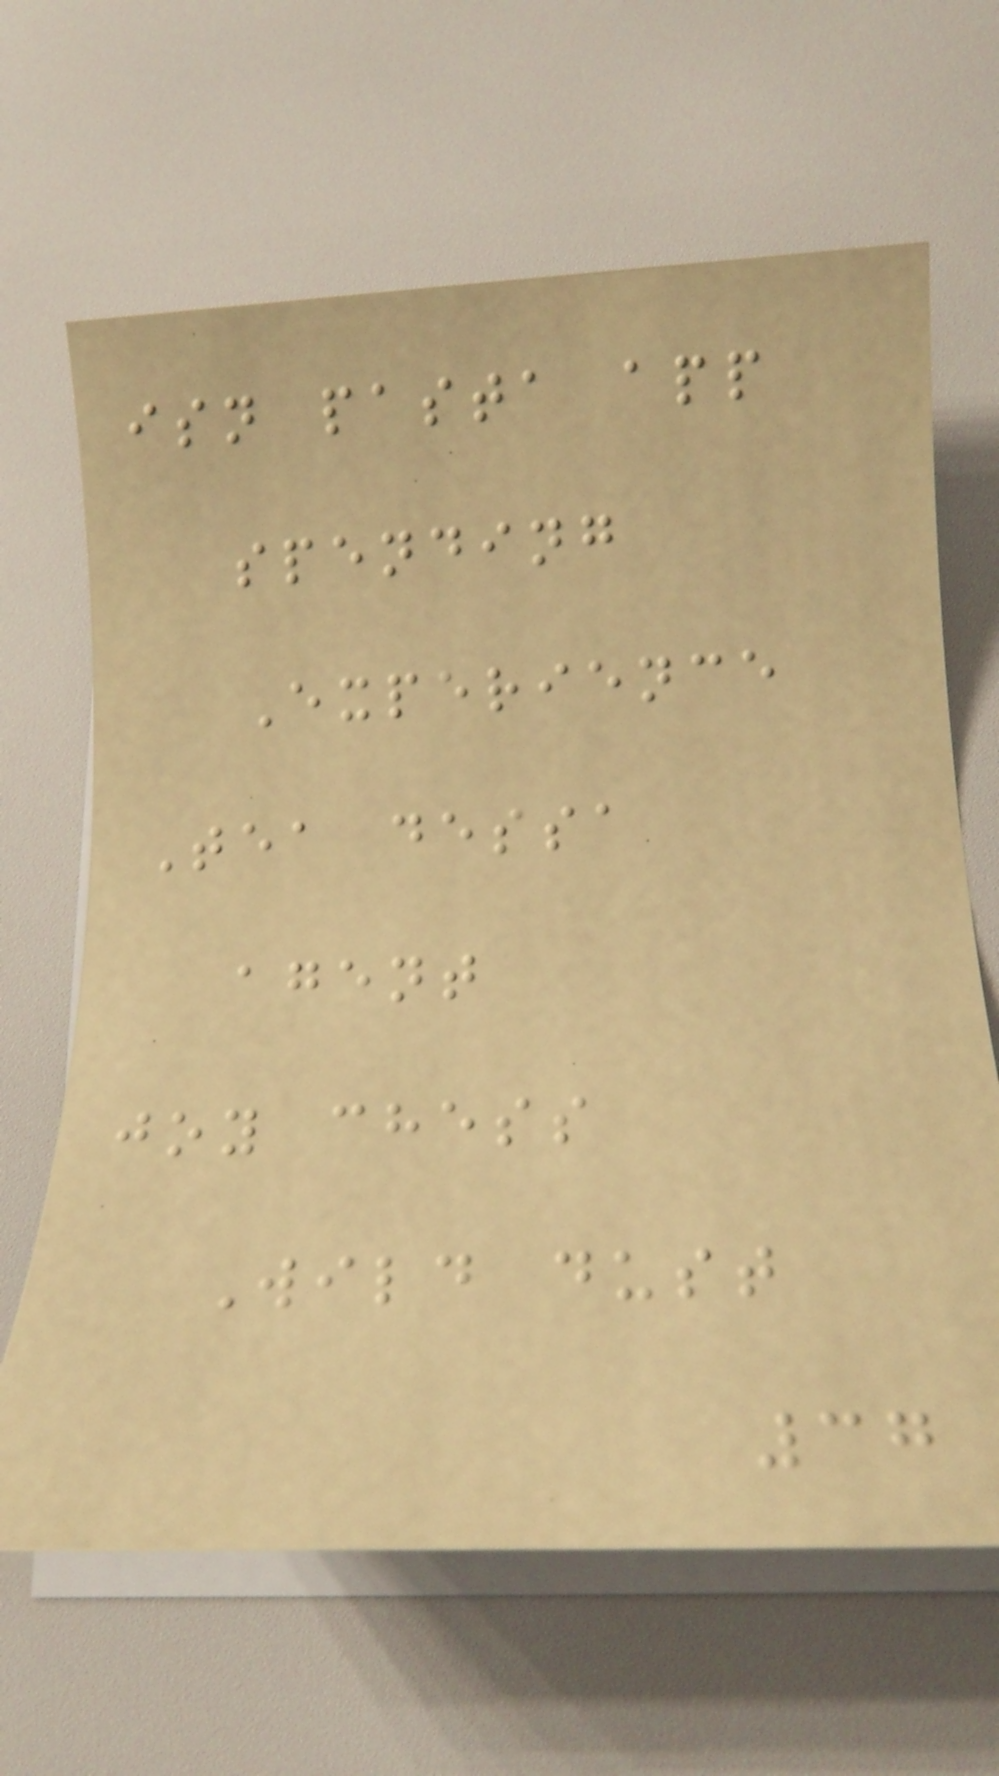isn pasta app
spending
Experience
Tea dessa
agent
joy chess
Wild dust
37
